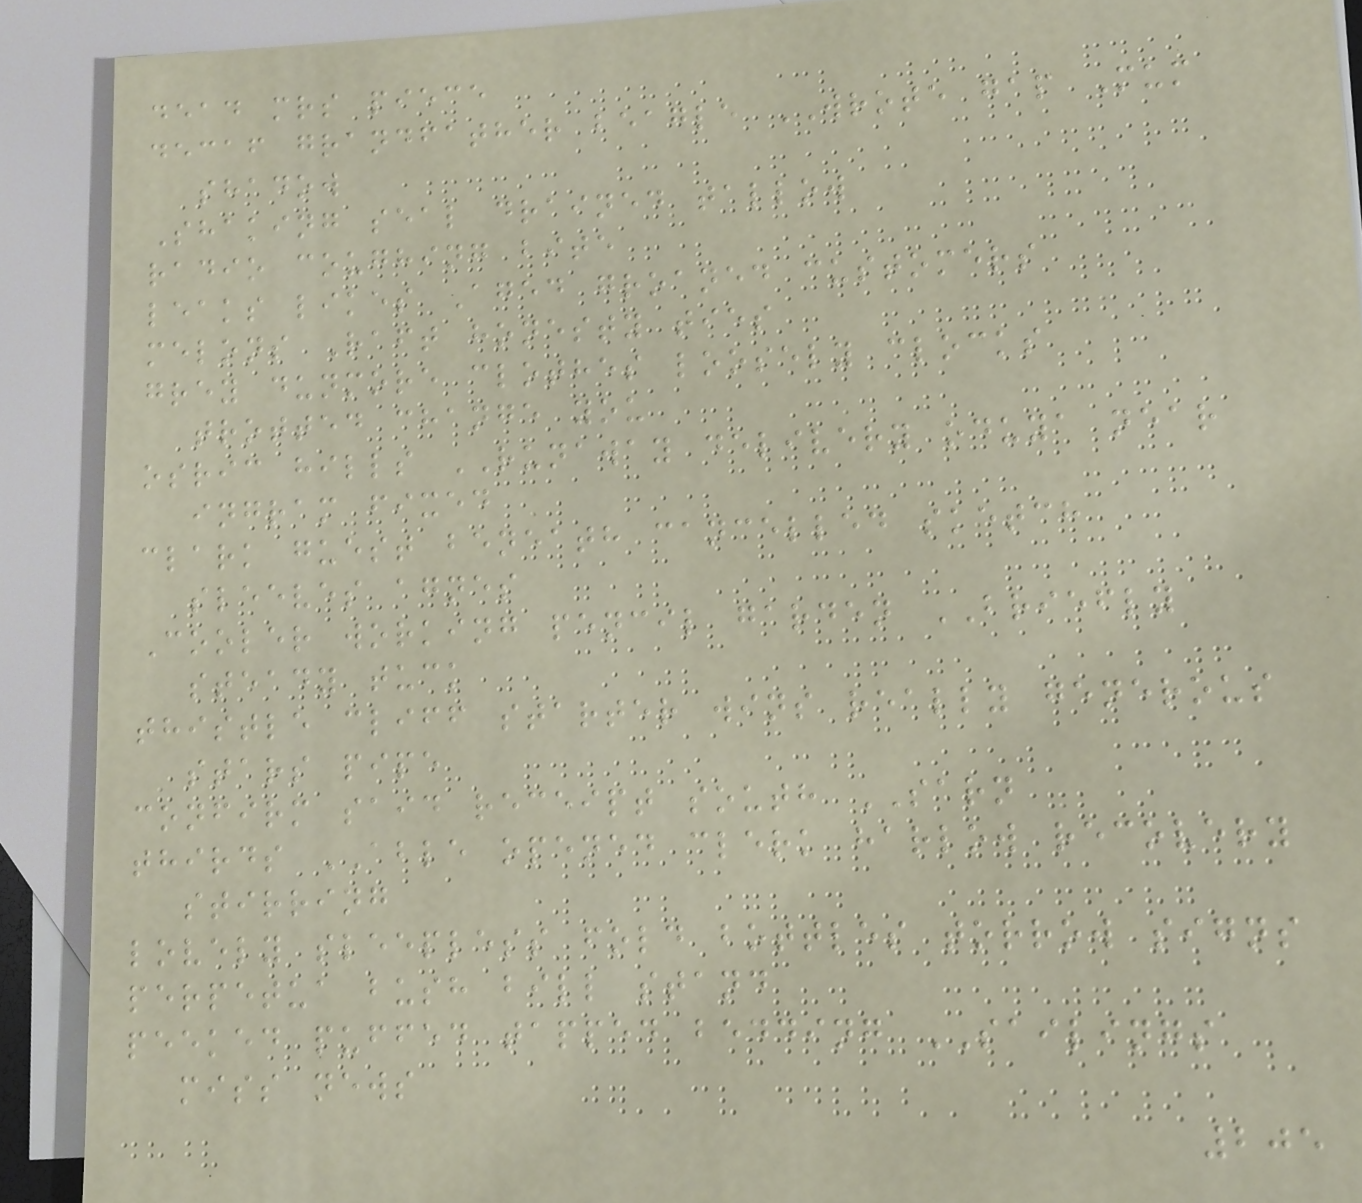dead mrs piece
decaf grandfather beagle WROTE gap Mum
shadow
Shaking seal drained tallow
radio coughing bite
leaks likes Aged groaned customers
melons Raft honesty ties
grey dunmore clothes loosely clocks
trotted change you
osric hills RUNAWAY delivery oduya near
ingram fixed
clark guest beneath cancelled sketch
sleeves agnes
Cooler working pencil garden BRIEFLY
steady tuck
thistle cliff starter wins really generous
stars pipe
confirm said receipt south SARN
thirds ABLE opened clerk harlow recovery
stirring
lovely sleepless fold bottles torrow signs
perpetua bush bill stand
peeked puffed tapped bedding SAILINGS
miss news
205
